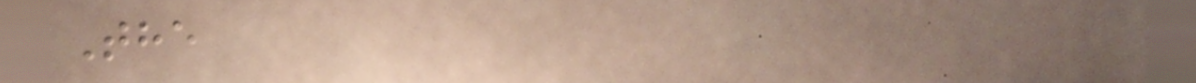The
